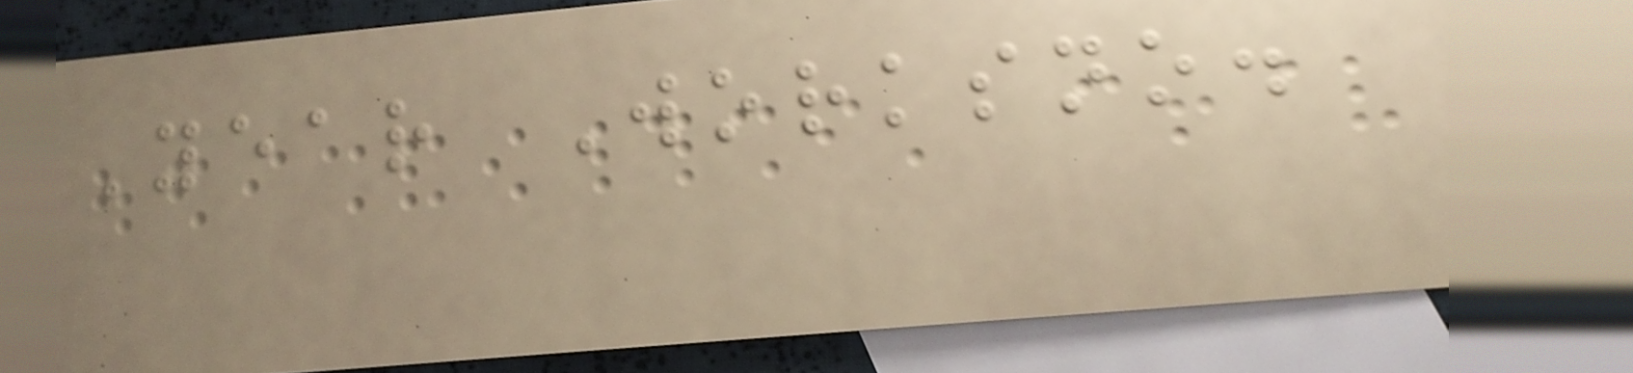Year Worksno.
